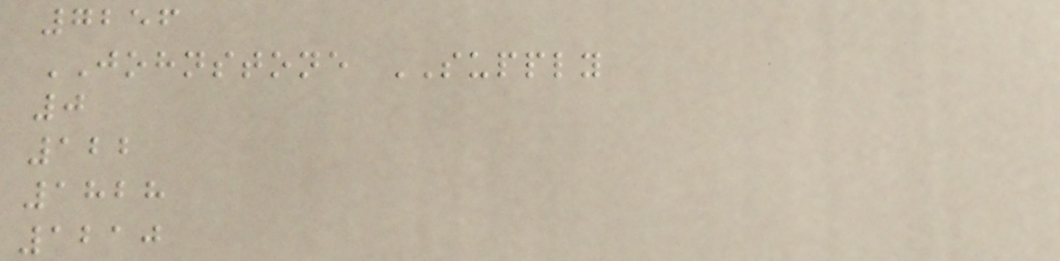7256
JOHNSTONE SUPPLY
0
122
1828
1210
